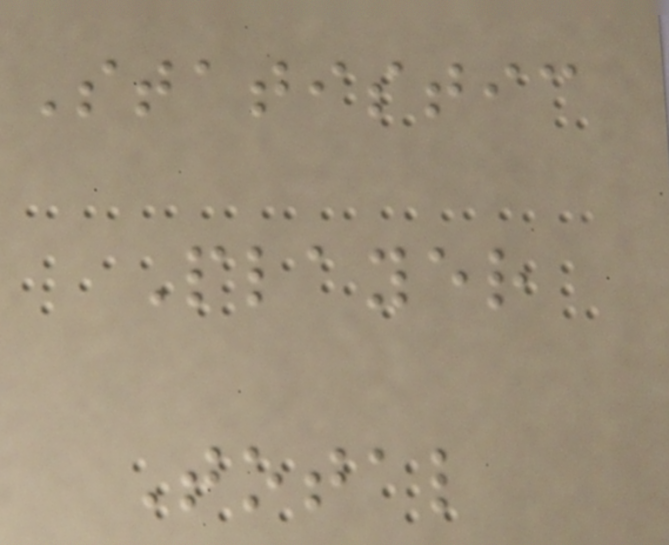Statistic
Player
Total
